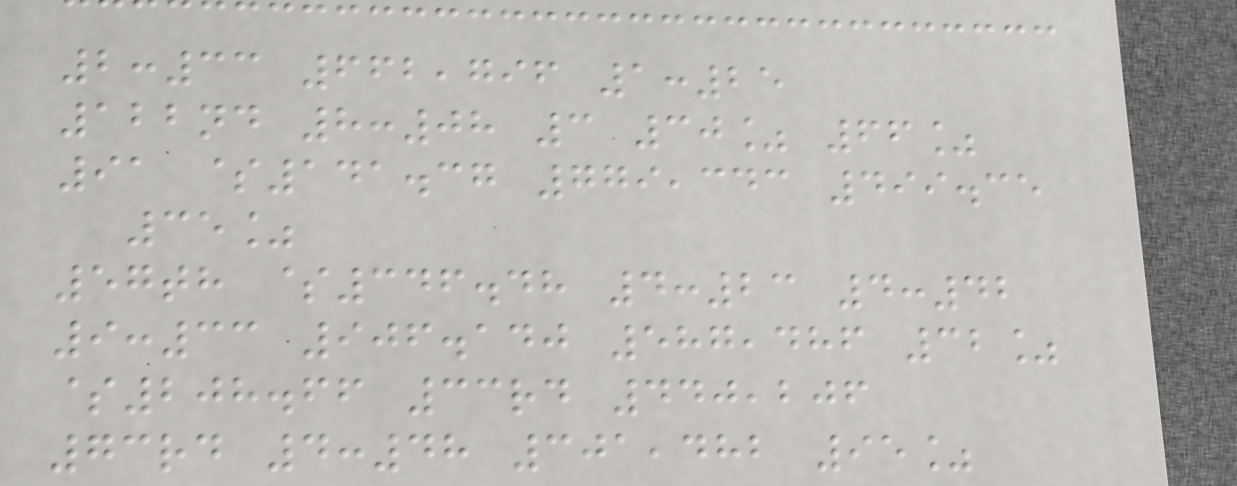2:33 662,796 1:25
122nd 8:08 3 30% 66%
91 $141.37 779,343 499.35
35%
57th $346.48 4:23 4:42
9:33 906.140 587,486 32%
$208.66 33rd 440,206
73rd 4:48 301,482 95%
